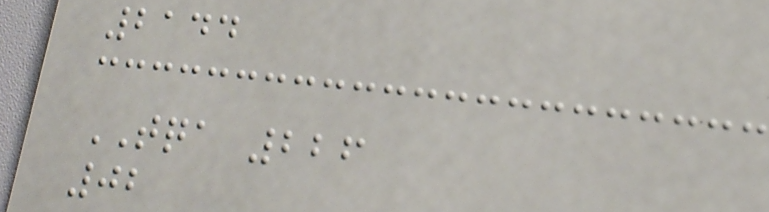2144
TQA 226
02
